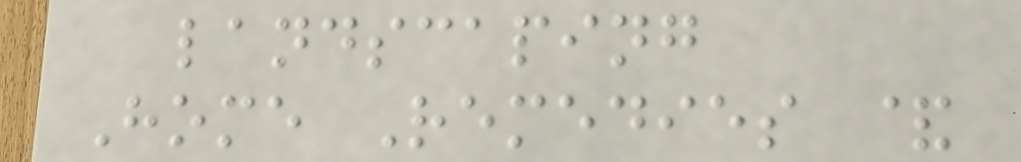landscaping
Home Remedies &
